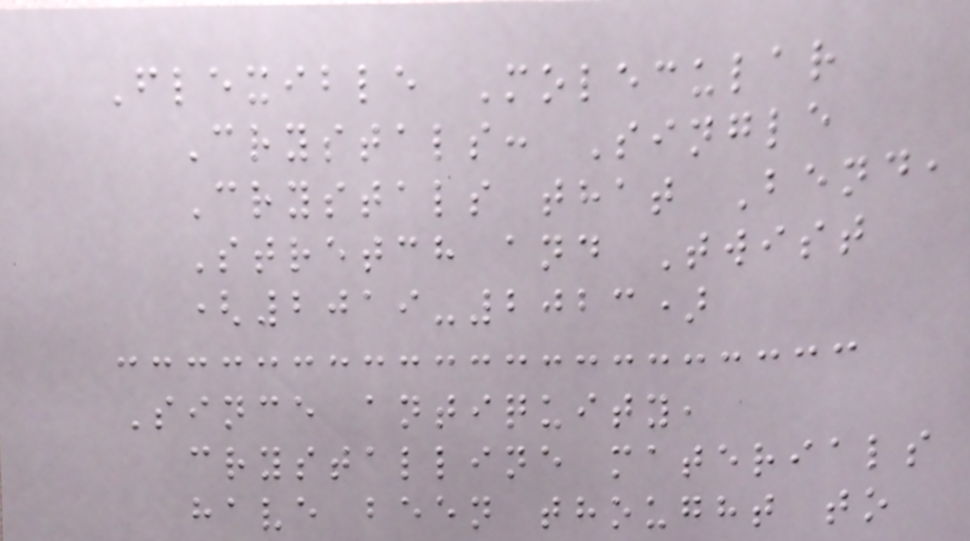Flexible Molecular
Crystals: Single
Crystals that Bend,
Stretch and Twist
(2019-2023)
Since antiquity,
crystalline materials
have been thought to
